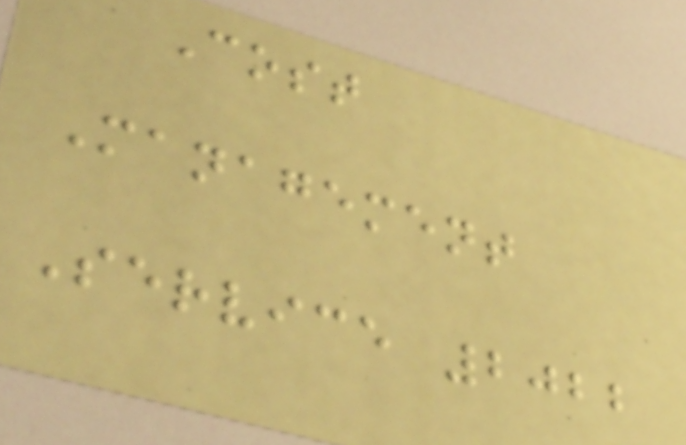Cost
Management
Service 2022
